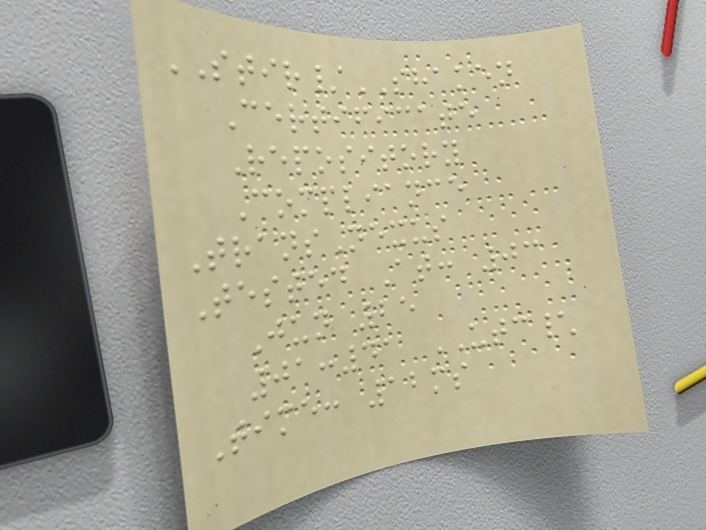STIR/SHAKEN
Certificate
Repository
Compliance
TransNexus
Tested At: 03
Jun 25
01:41 UTC\
Time: 12ms
